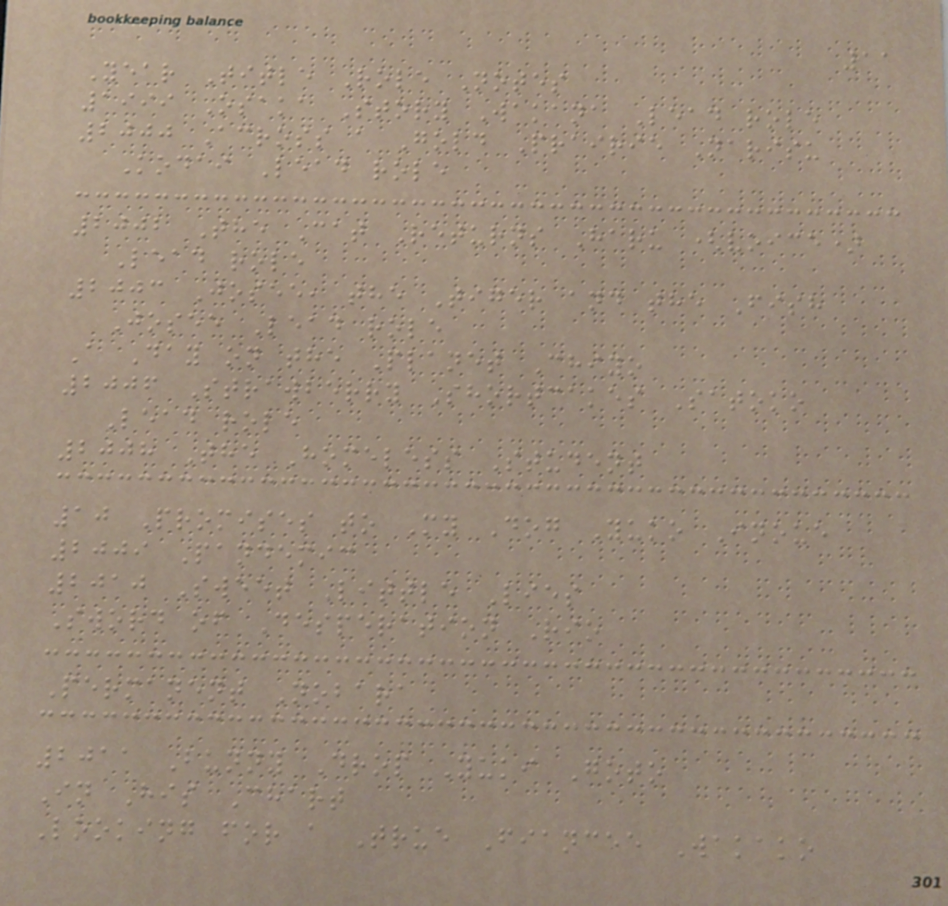11
Year Title Role Notes
1999 Osaka Story Wakana Lead role
2000 Across a Gold Prairie Narisu
Kodai Lead role
2002 The Cat Returns Haru (voice)
Lead role
2003 Josee, the Tiger and the Fish
Josee Lead role
A Day on the Planet Chiyo
2006 Strawberry Shortcakes Satoko
Lead role
2008 The Homeless Student
10 Promises to My Dog Yuko Inoue
2009 Pandemic
2010 Sweet Little Lies
Sword of Desperation Rio
Permanent Nobara
2011 Bunny Drop Yuki Goto
In His Chart
Looking for a True Fiancee Wakako
